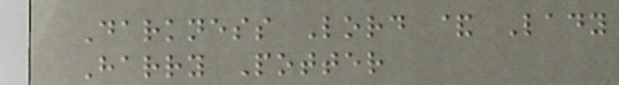Darkness Lord & Lady
Harry Potter
